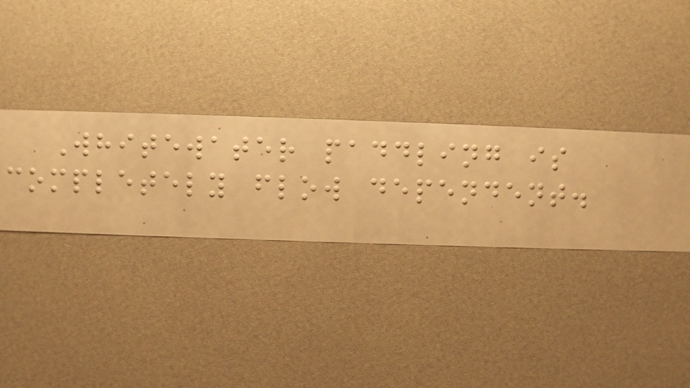Whitewater paddling is
completely flow dependent.
